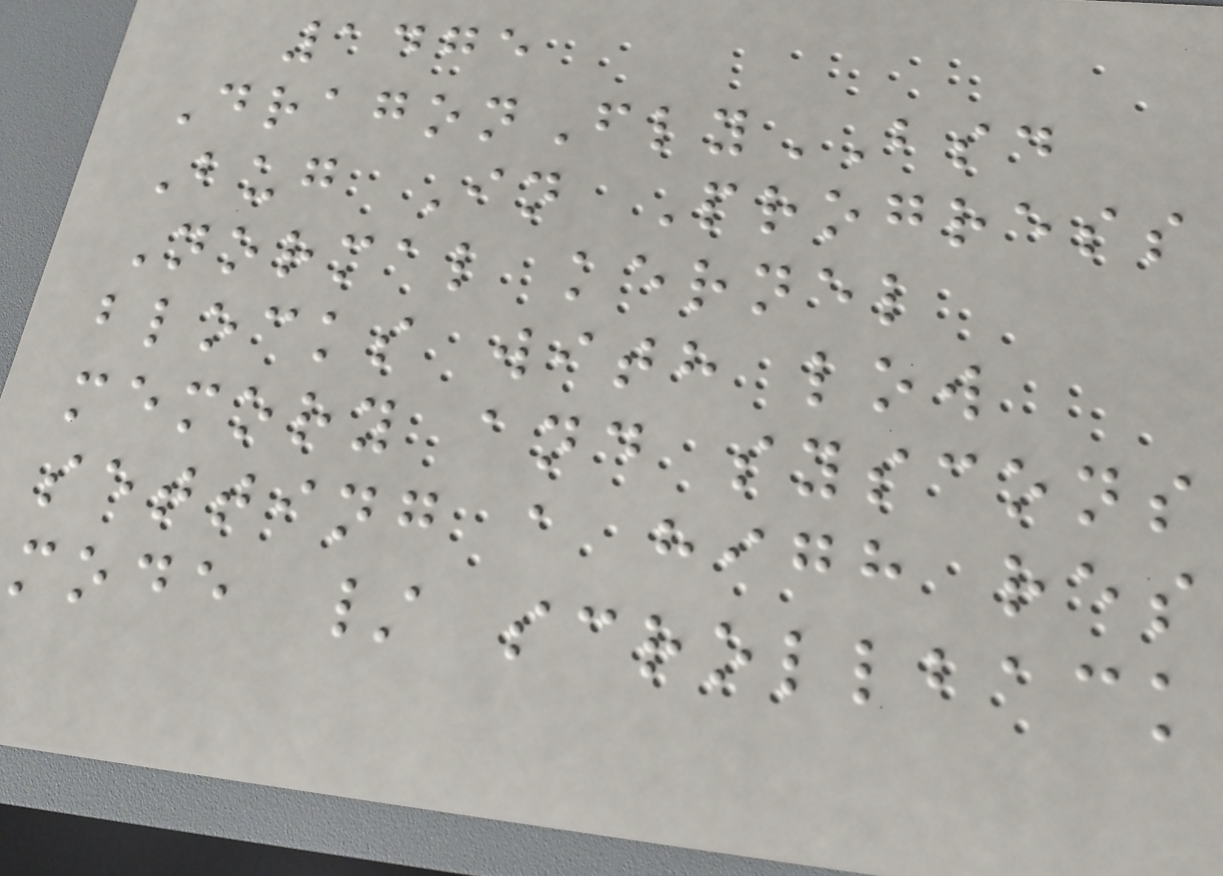1475
DragonFlyBSD
Bug In Progress
Normal kernel
blocks with low
memory and syscons
setting a high res
mode / scrollback
